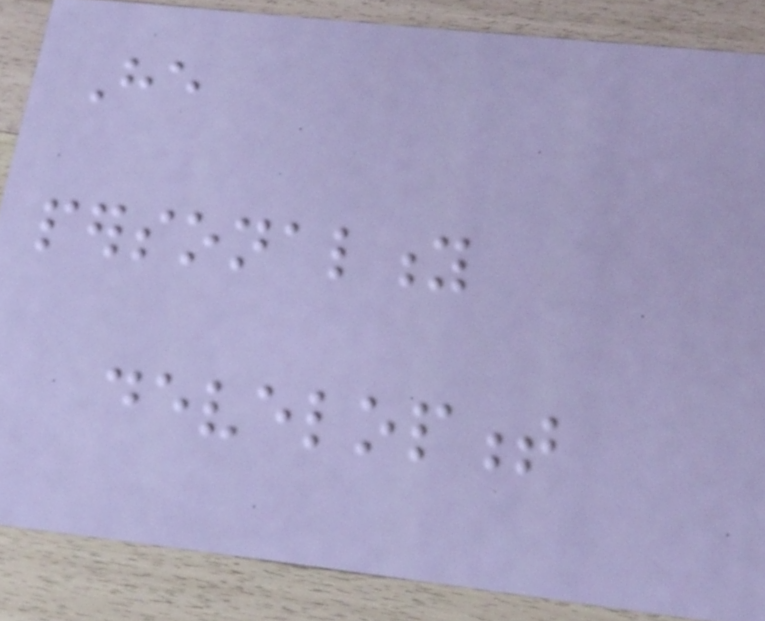He
personality
development
